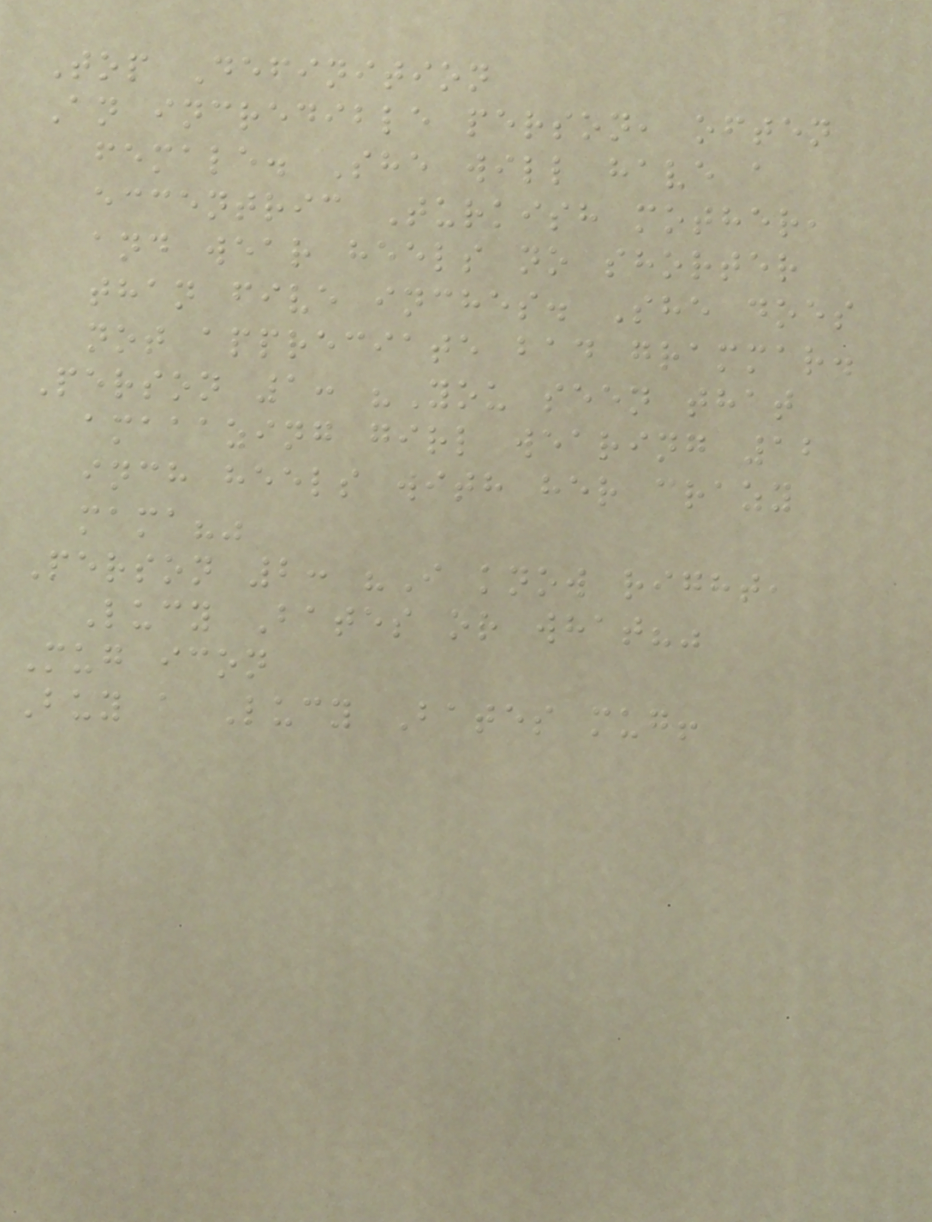Top Definition
An incredible person, often
female. She will have a
eccentric Turkish mother,
and wear heels no shorter
than five inches. She does
not appreciate bad grammar.
Person 1: "You seen that
amaaazing girl wearing 12
inch heels with her crazy
mama?"
Person 2: "I know right,
Lucy Bates or what?"
Mug icon
Buy a Lucy Bates mug!
